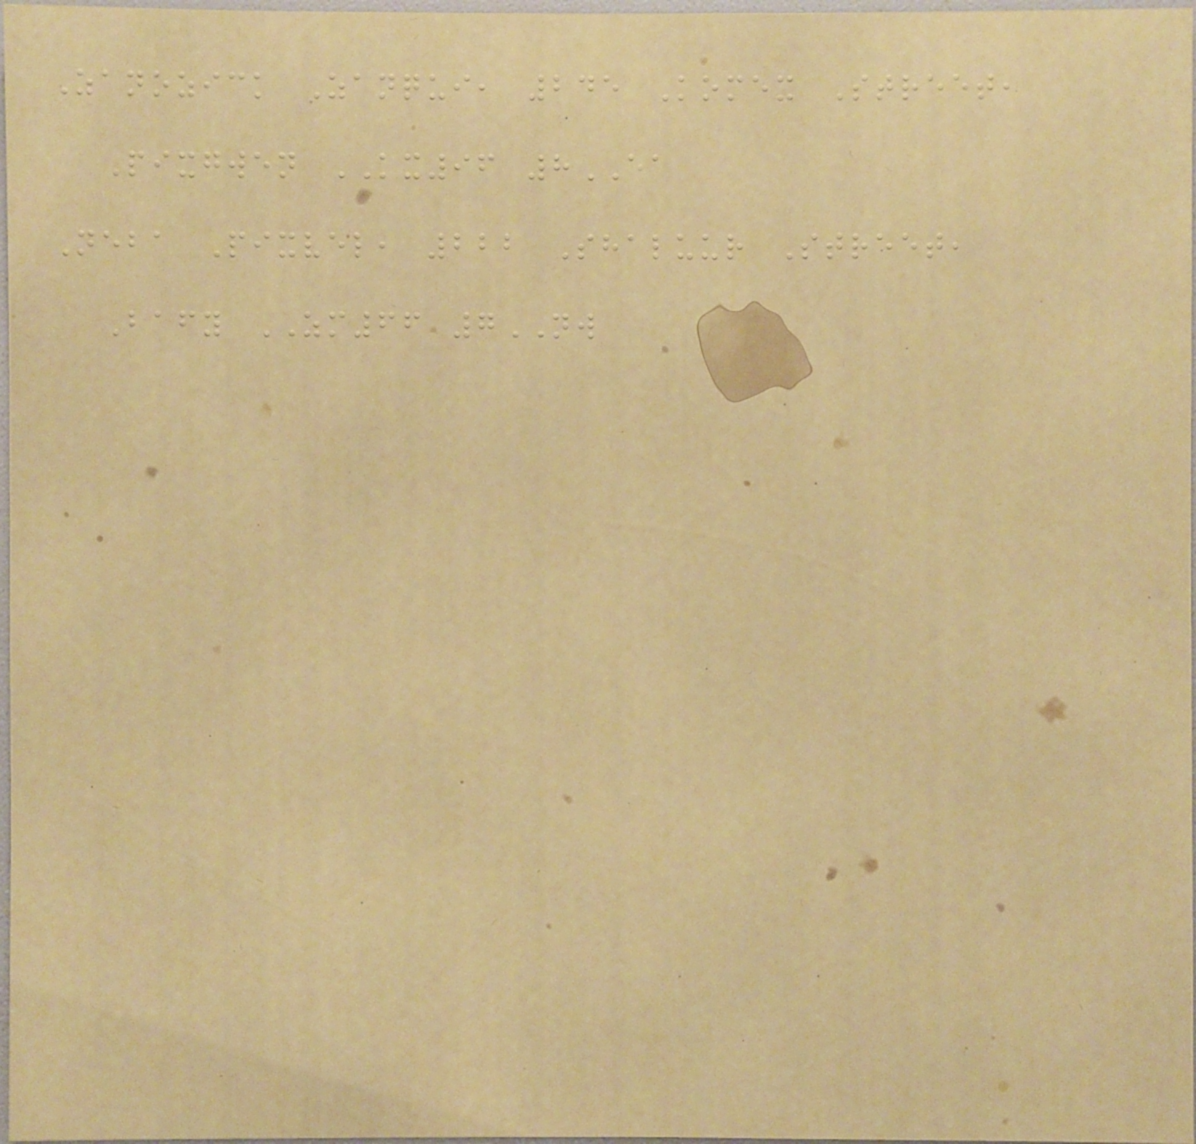Zanozick Zanqui, 245 Komex Street,
Pixgwen KX96 8EA
Neba Pixvel, 222 Shaluur Street,
Bafy ZM66 7NW
